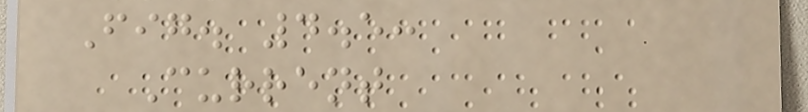Fig. 4.5:
Current
